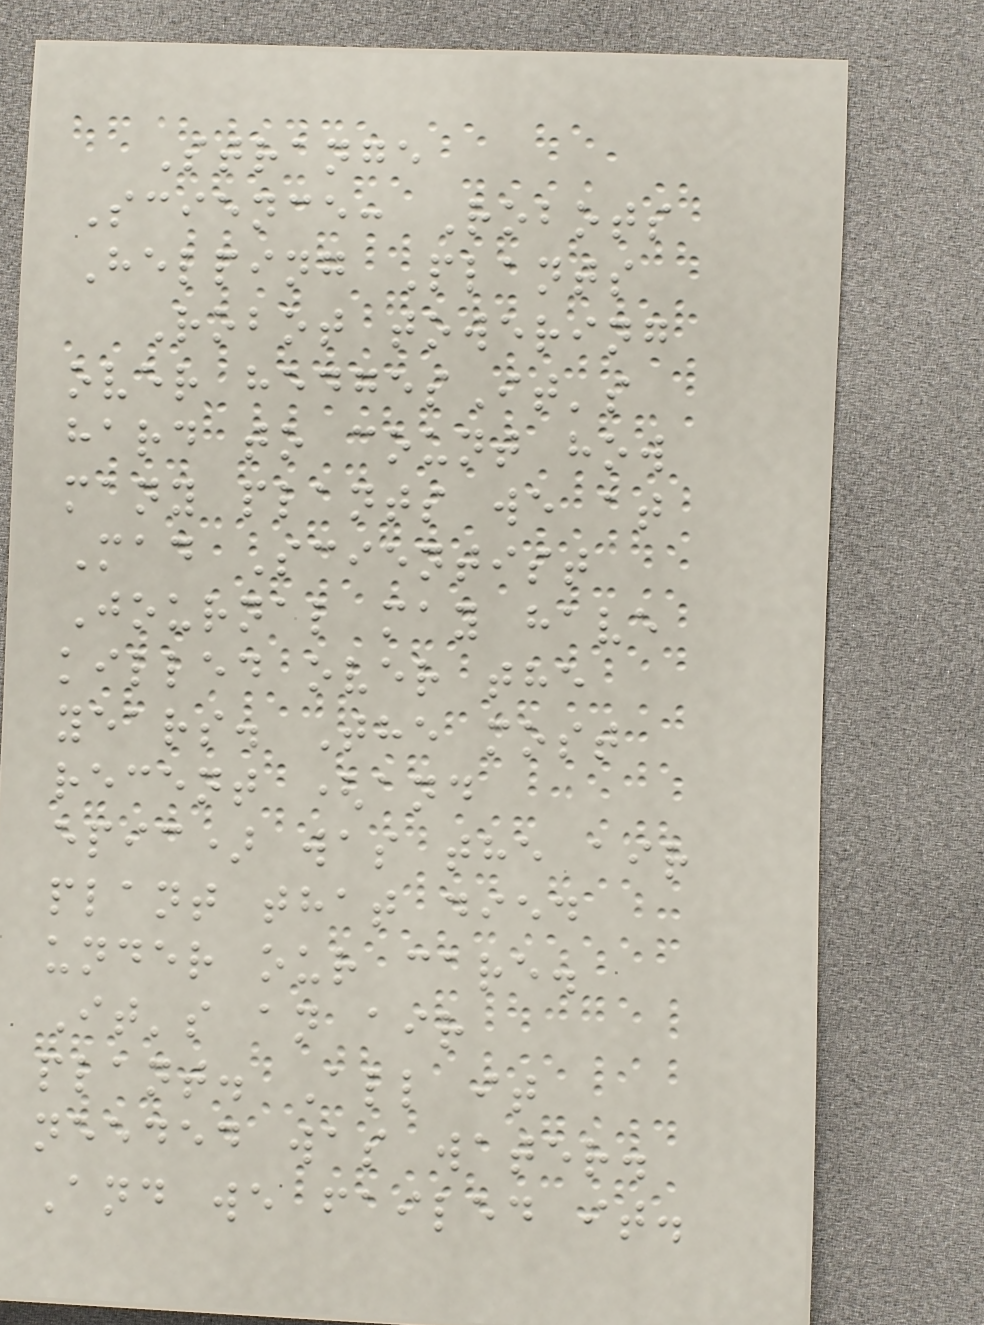Strange
Science: Robots
Helping Plants
Robot towering
over hedgesIt's
hard to count how
many plants we at
Mad Scientist
Journal may have
killed over the
years. The most
recent (and
epic) was the air
plant that died
under our care.
It's an air
plant. All it
needed was water.
And we failed it.
